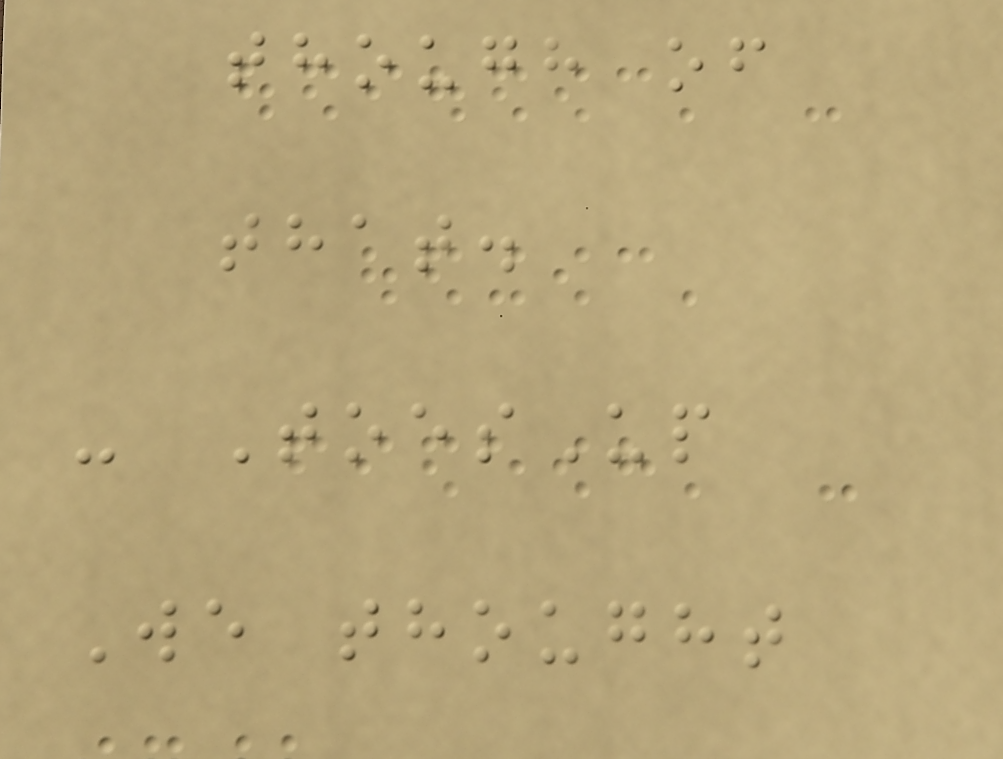though of
that.
- ToesUp
We thought
